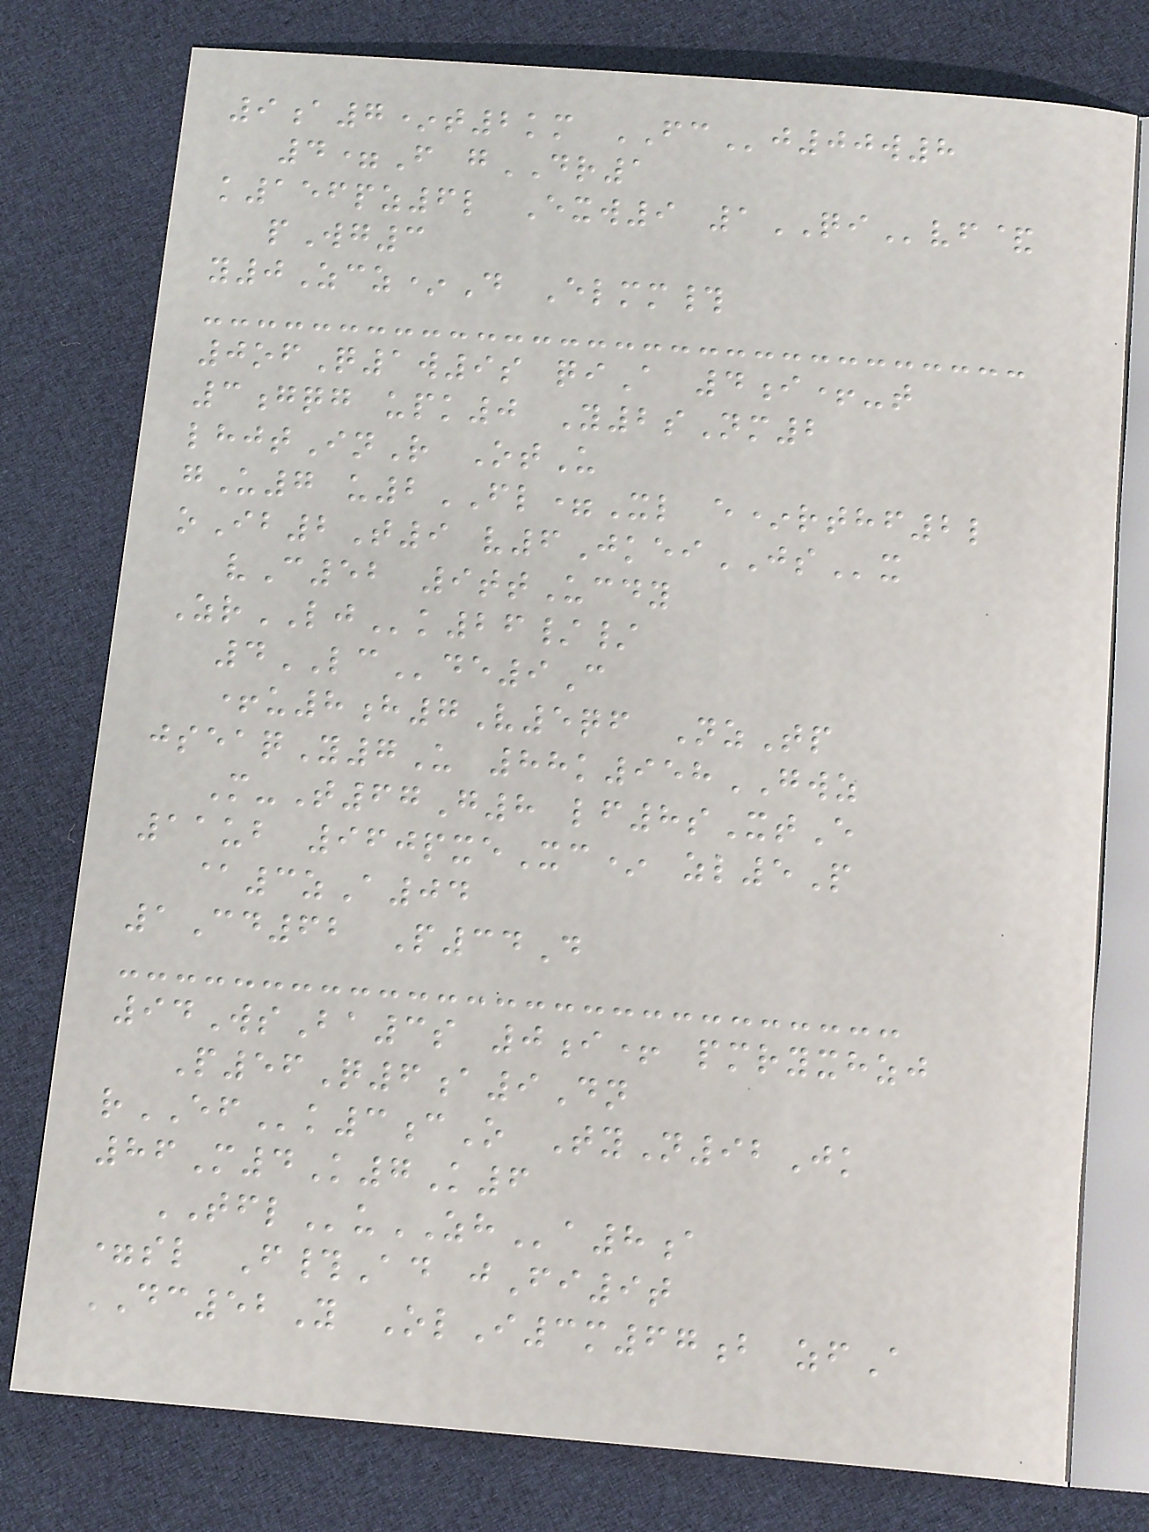9a7*t2km FCj00w8
4=F gDR1
k156pz6l Exw9 1QIvf&
pWg3
y0Zcz*D Elmm#
0ofQ1w9s qiA 4i+-t
3gqg upk0 Y2sNm2
lhjtInR OtU
gU7 u2FL=Xl e*rthf2l
oIb2T9 v6JkeiJSx
vC52 9ttUcdy
ZrLJk26//
4LCde9C
+u8h7V5qf NzTp
jseaqY7U 88k958GWZ
M-T67G8 lf8sXtE
11ub 960pxeXc* zl5P
@3zA04
1Cd62 P34D
94WsBa3s 0i+ pmryxhzj
P56Q6a9Dn
rEFk3cO TyN92Jk
86M4K7K6
TFLuZHa8a
=sl F#Ad jFi9t
DC52Y OlI3m67b zfA
